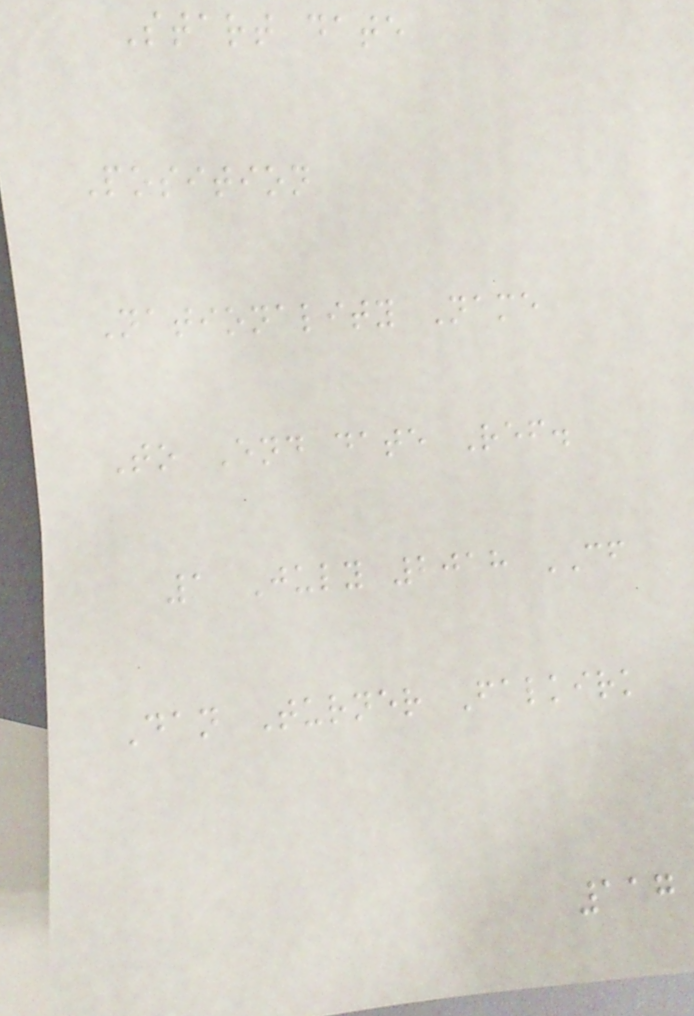Start date
Position
Nationality Name
To End date Ref.
1 July 2018 CF
Dan Turner Falkirk
117
